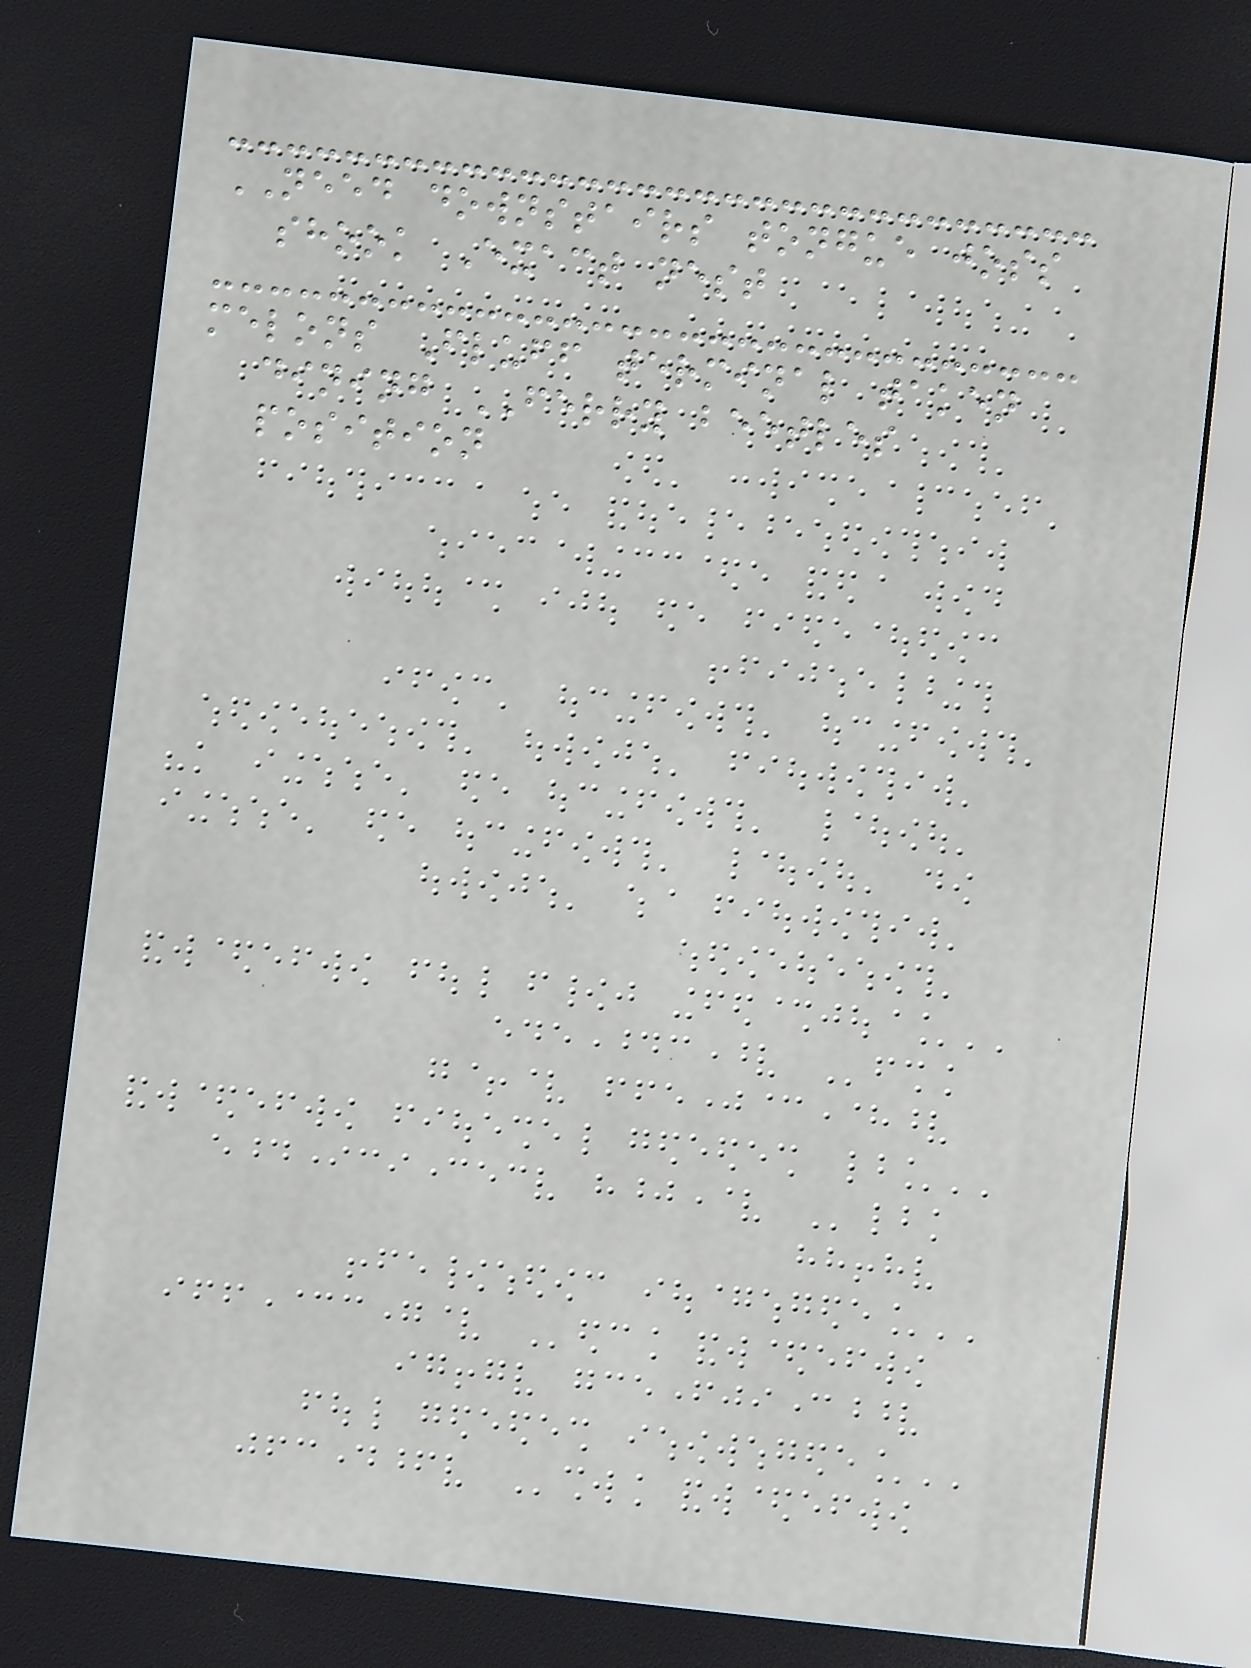NEED downstairs tongue joss
shook Exact nest
melons Fluff terminal taken
dining FERRY beetles
position
